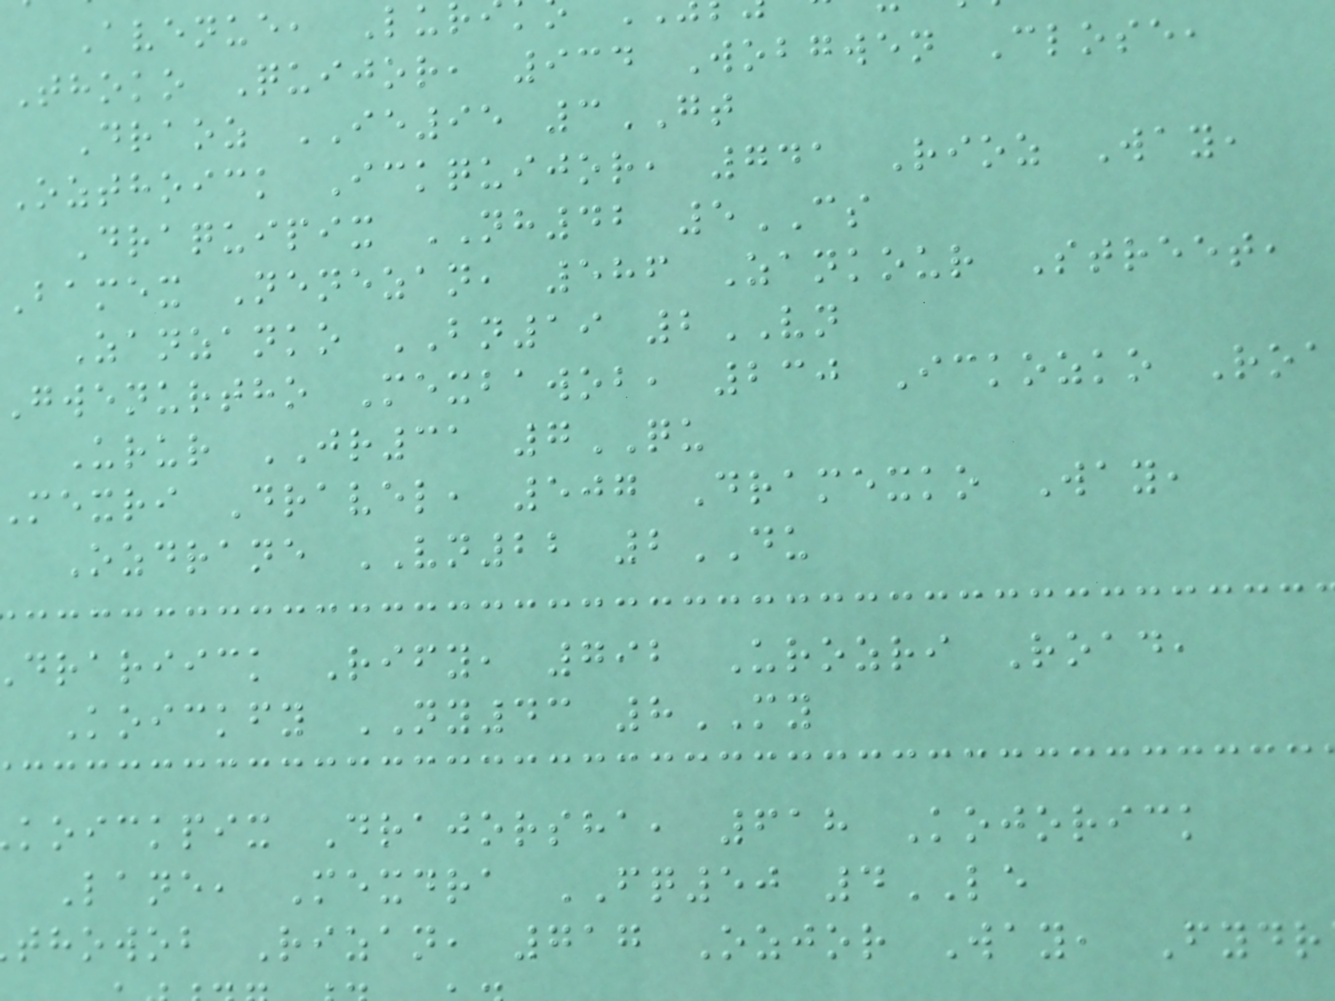Avenue, Lur
Thoko Quijor, 934 Wobgwen Close,
Draoz IE95 3GT
Ozthoick Ickquijor, 741 Rioz Way,
Draquipix NH42 5CS
Bamex Nenezan, 586 Zankour Street,
Zanzanko BN19 2VN
gwenurtho Mexbawob, 230 Ickozko Roa
Urur JR31 7QU
mexri Dravel, 507 Dramexko Way,
Ozdrane VN22 2DU
drariick Rify, 792 Urozri Road,
Koickfy NY43 8MY
koickpix Drajorsha, 618 Kojorick
Lane, Mexdra FQ50 4LE
thowob Rizan, 717 Ozjor Way, Fydr
